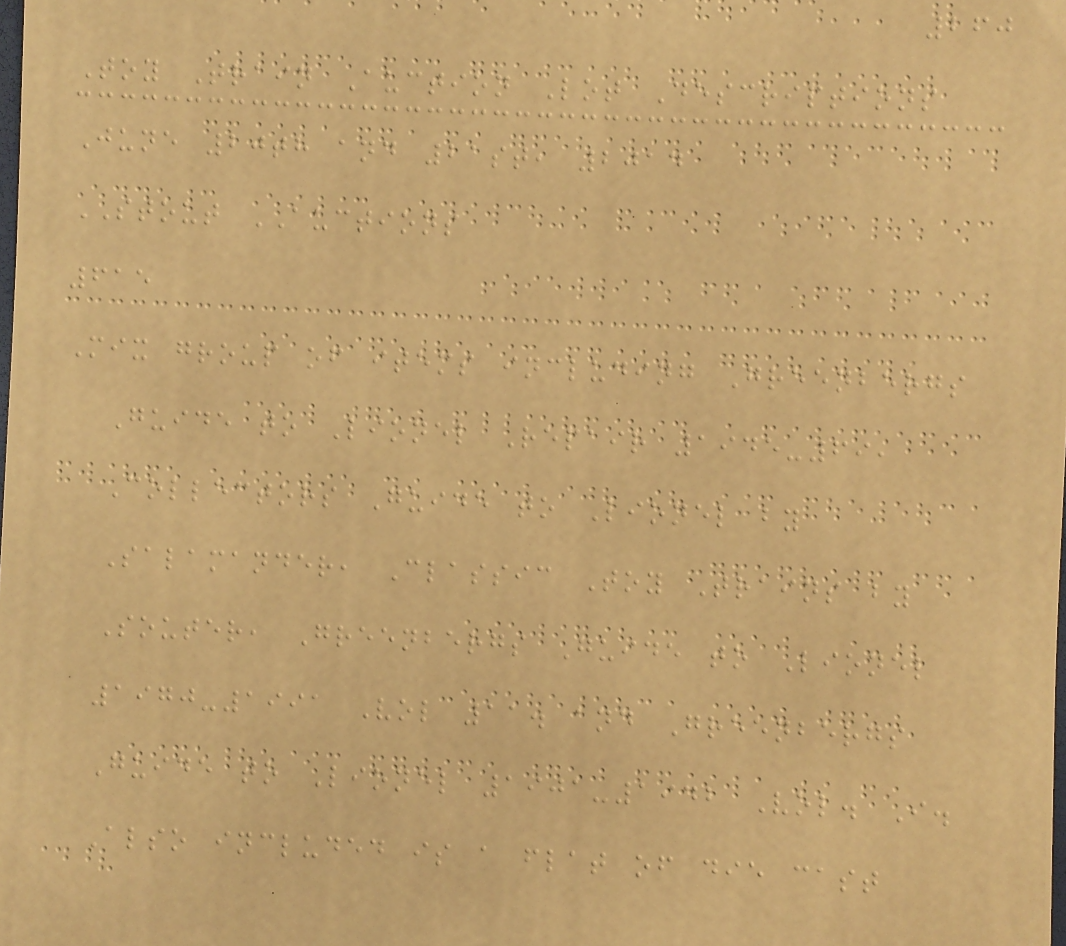260
Toy Train Auction Lot Descriptions
June 20th and 21st, 2014
STOUT AUCTIONS
615
Mix group of items including Greenbergs
Guide to Lionel Repair 1945-69,
Collectors Guide to Lionel by
Salamander, Classic Toy Trains by
Souter, Greenbergs Guide to Lionel
1970-1991 Vol 11. and Greenbergs
Guide to Lionel 1901-1942 Vol. I.
Also included is a flat of die cast
